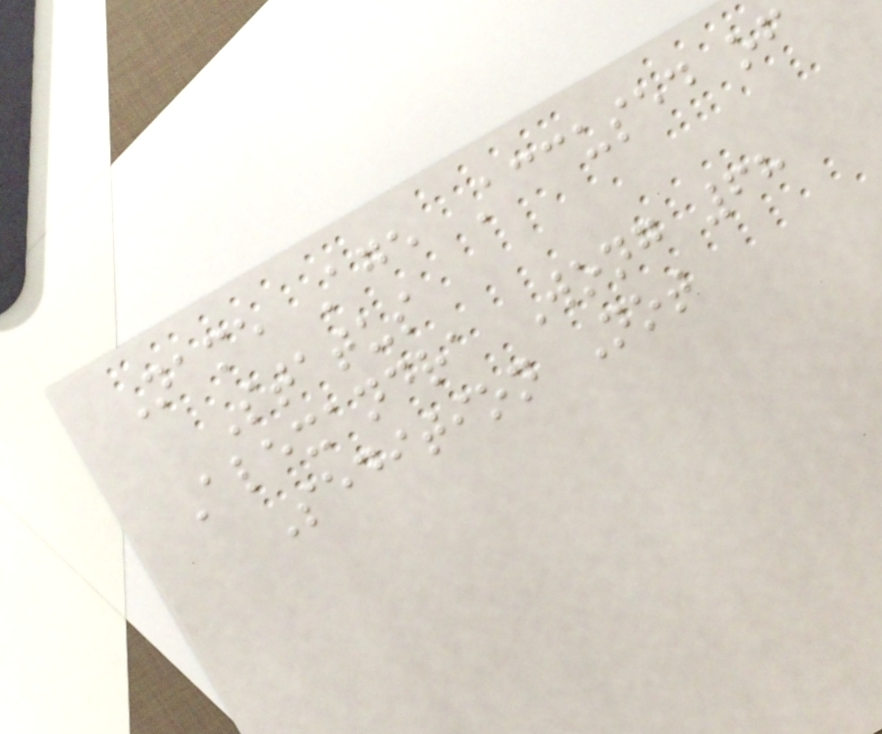Name Age Accused of
Status
Alexandra Wong 68
Sedition Not
